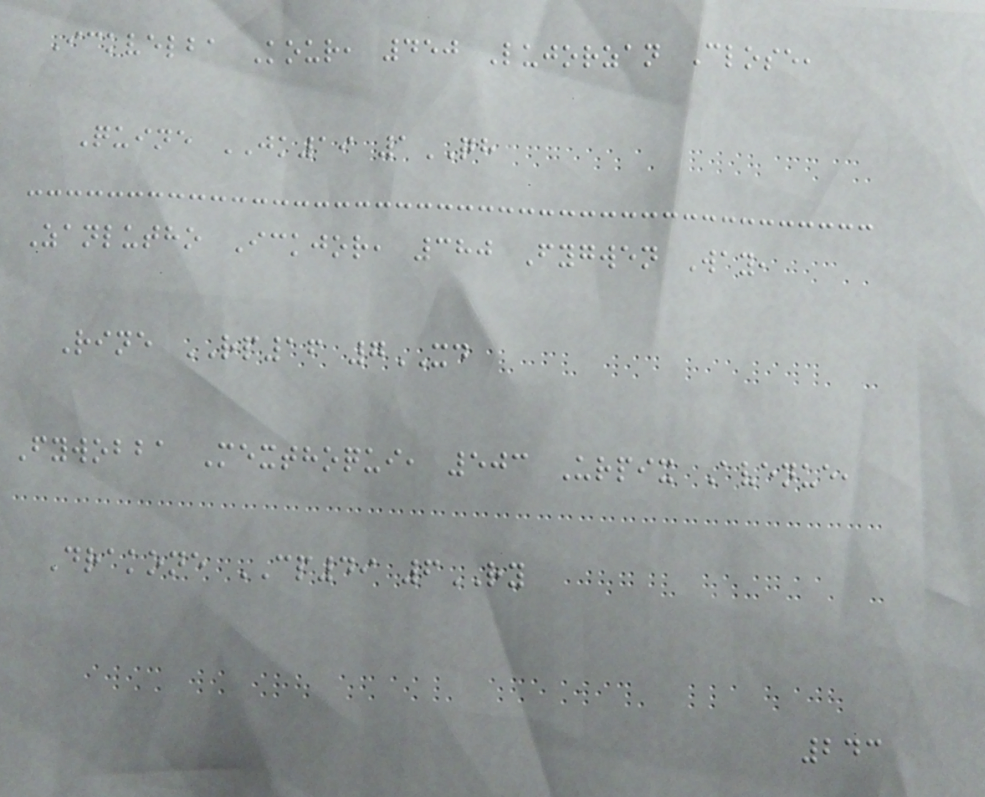Ickvelba Kour, 450 Lujorzan Close,
Quine JK19 1QH
Zanlutho Ickjor, 380 Fygwen Way,
Rine RP16 7XD
Fywobba Mexthoqui, 503 Urpix Avenue,
Drakone CP49 6RY
243
